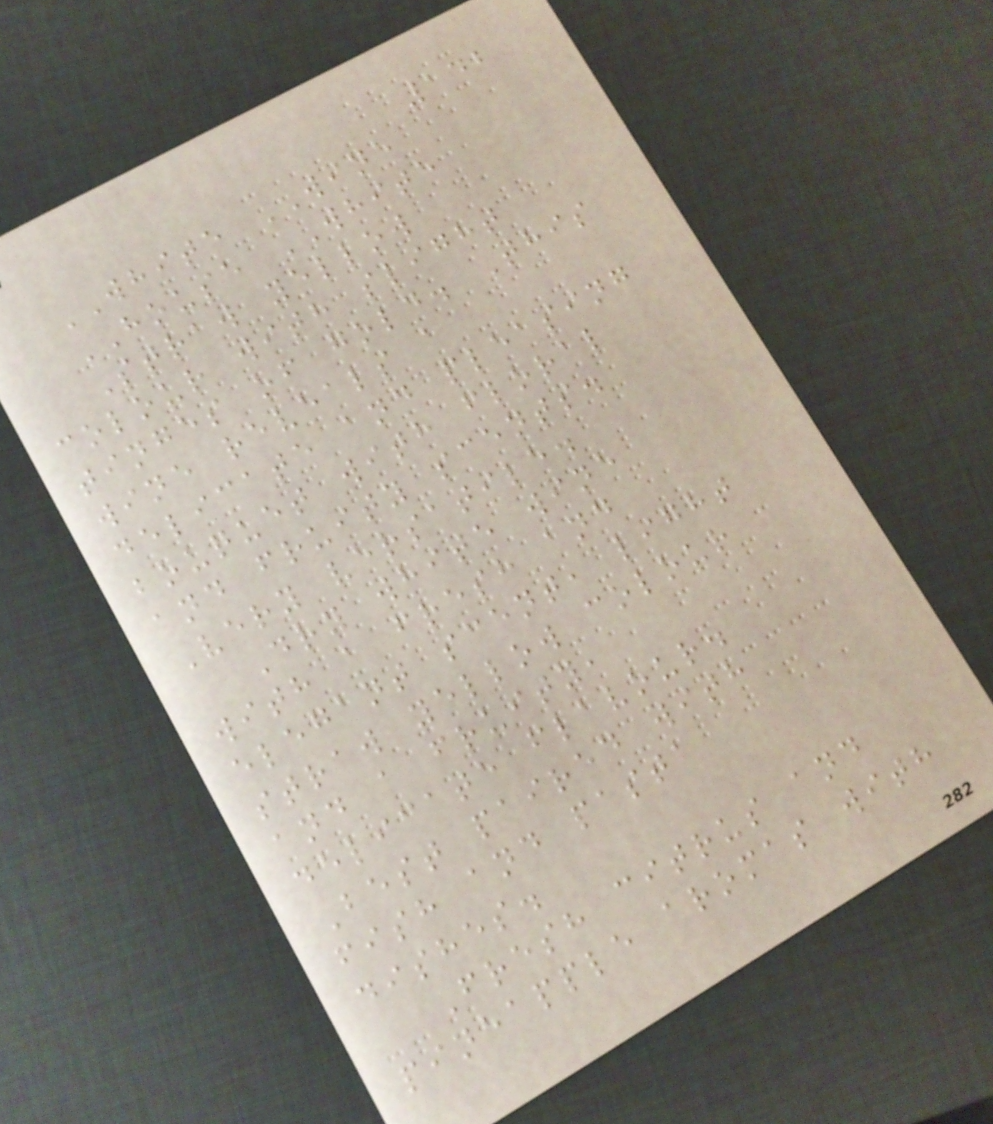142
WHITE WINE
HOUSE WHITE
Straw yellow
colour with slight
tinges of gold. This
wine reveals a
delicate and pleasing
bouquet with floral
and fruity scents.
Very versatile.
Dry white wine
with a fresh and
elegant scent, light
straw yellow colour
and a fruity,
delicate flavour.
Best paired with
fish and pasta
dishes.
Fresh citrus and
pineapple aromas with
